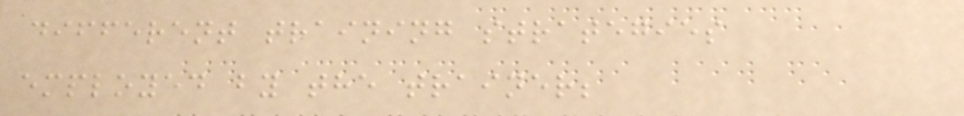different training strategies
employed by the trainer;
